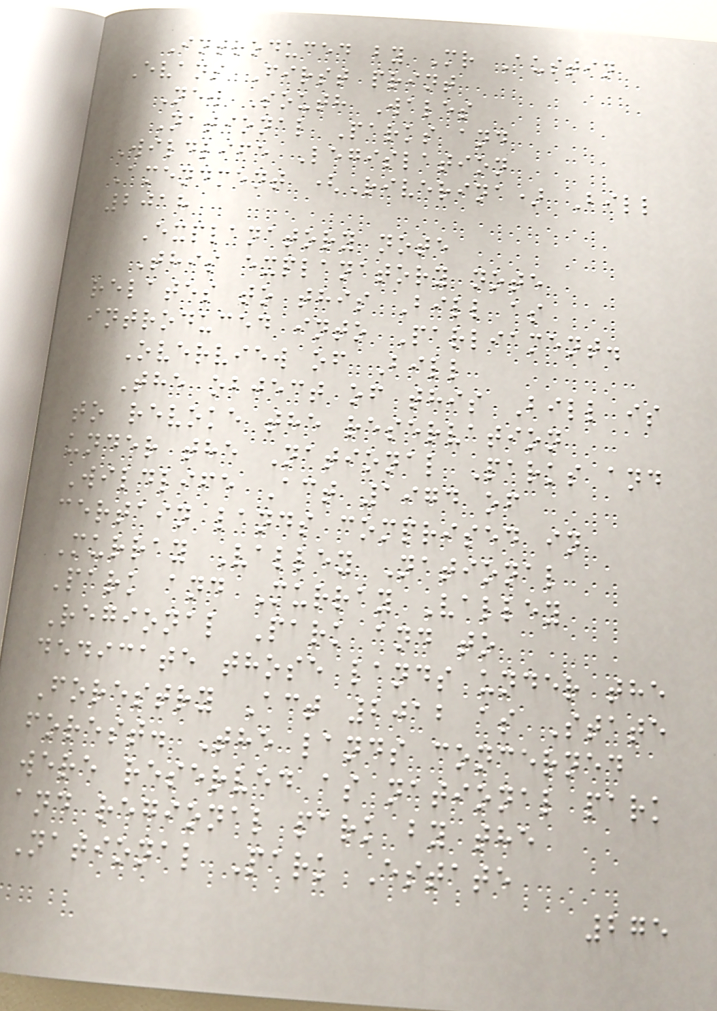Introduced by Mr Austin
Evans First print
New South Wales
National Parks and
Wildlife Legislation
Amendment (Riverina) Bill
2018
Explanatory note
This explanatory note
relates to this Bill as
introduced into Parliament.
Overview of Bill
The object of this Bill is
to revoke the reservation
under the National Parks and
Wildlife Act 1974 of
certain lands comprised in
Murray Valley National
Park and Murray Valley
Regional Park and to
dedicate those lands under the
Forestry Act 2012 as State
forest. The lands concerned
were reserved as national park
and regional park by the
National Park Estate
275
